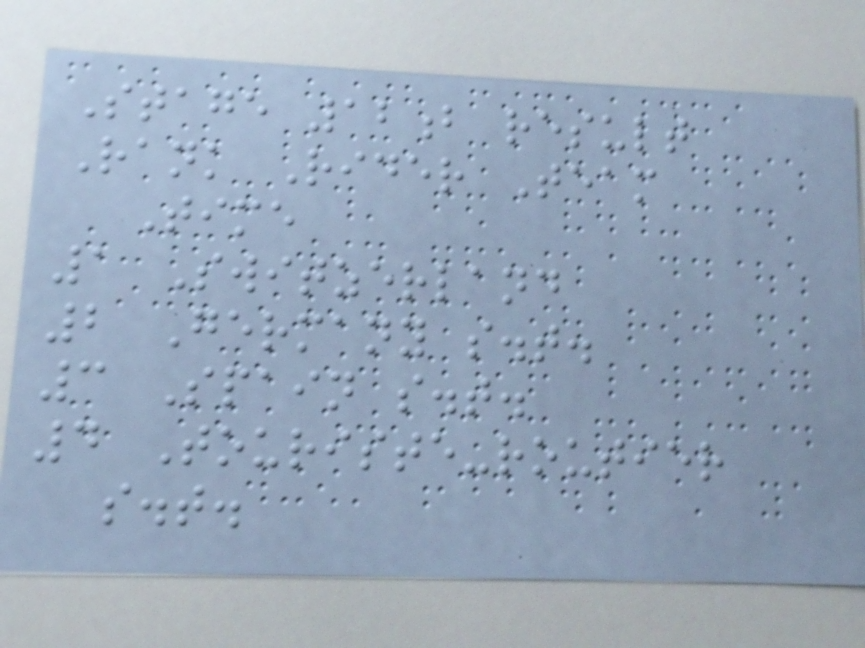Stage 12b result
Rank Rider Team
Time
1 Switzerland
2 Germany s.t.
3 Spain s.t.
4 Touriste-routier
s.t.
